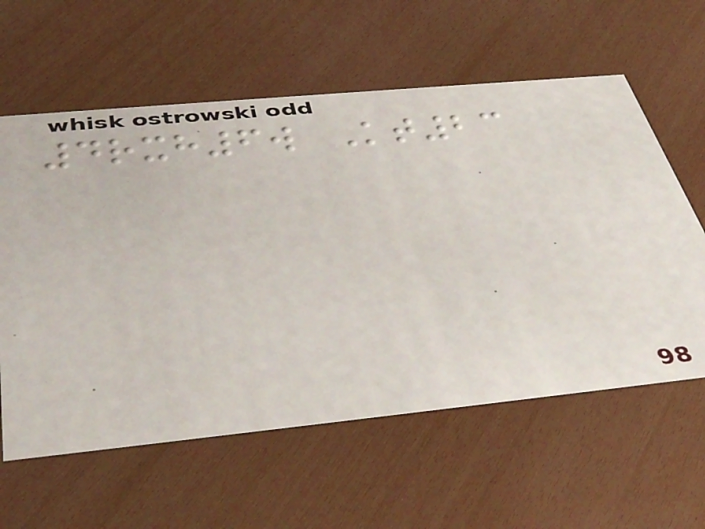4rxh6w Kt23
